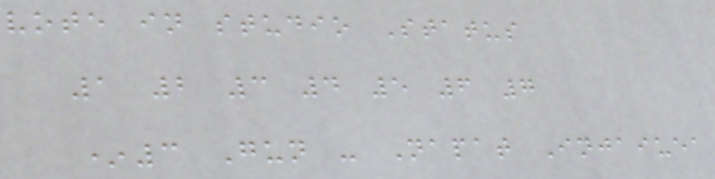vote in studio Status
1 2 3 4 5 6 7
*3 Gun - Napat Injaiuea
